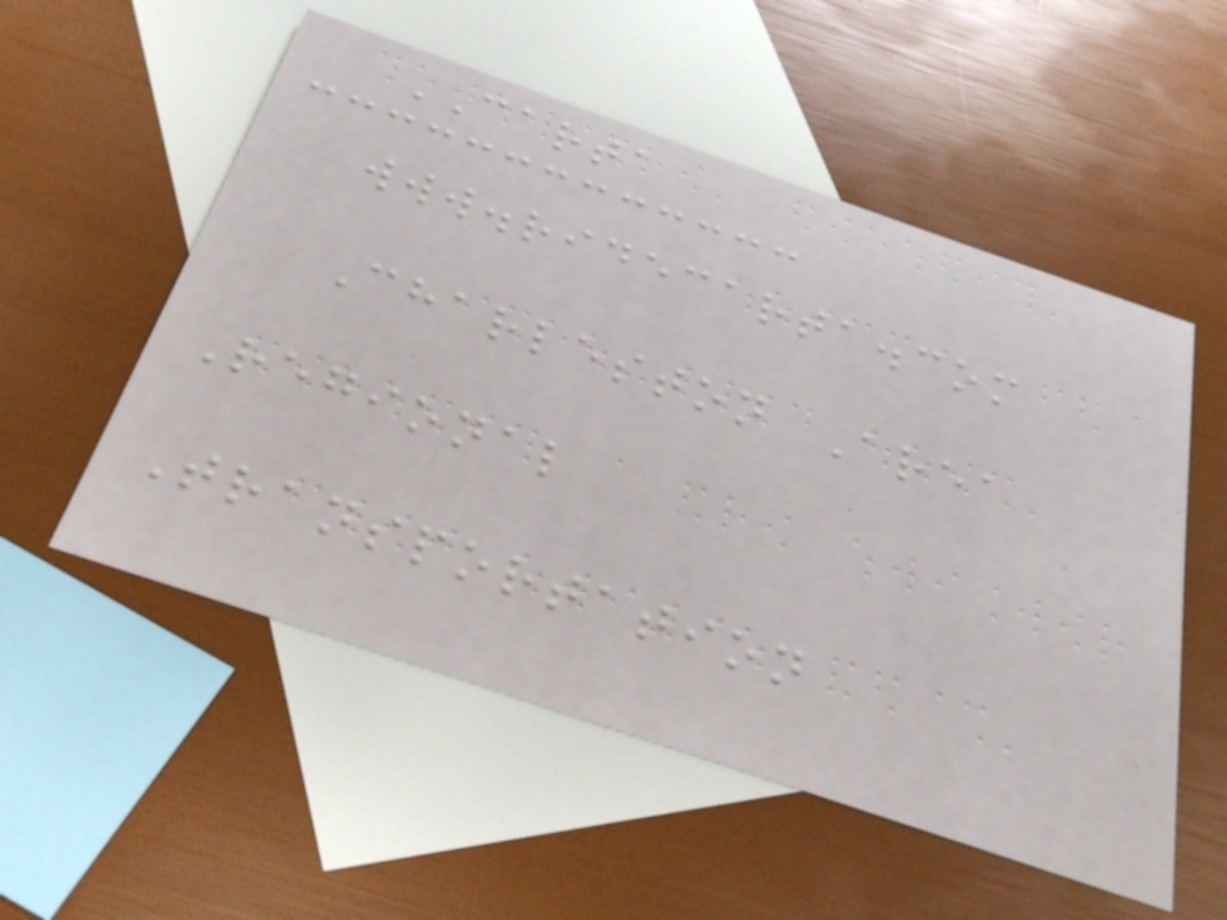CARTA
www.ridecarta.com
Charleston Area
Regional
Transportation
